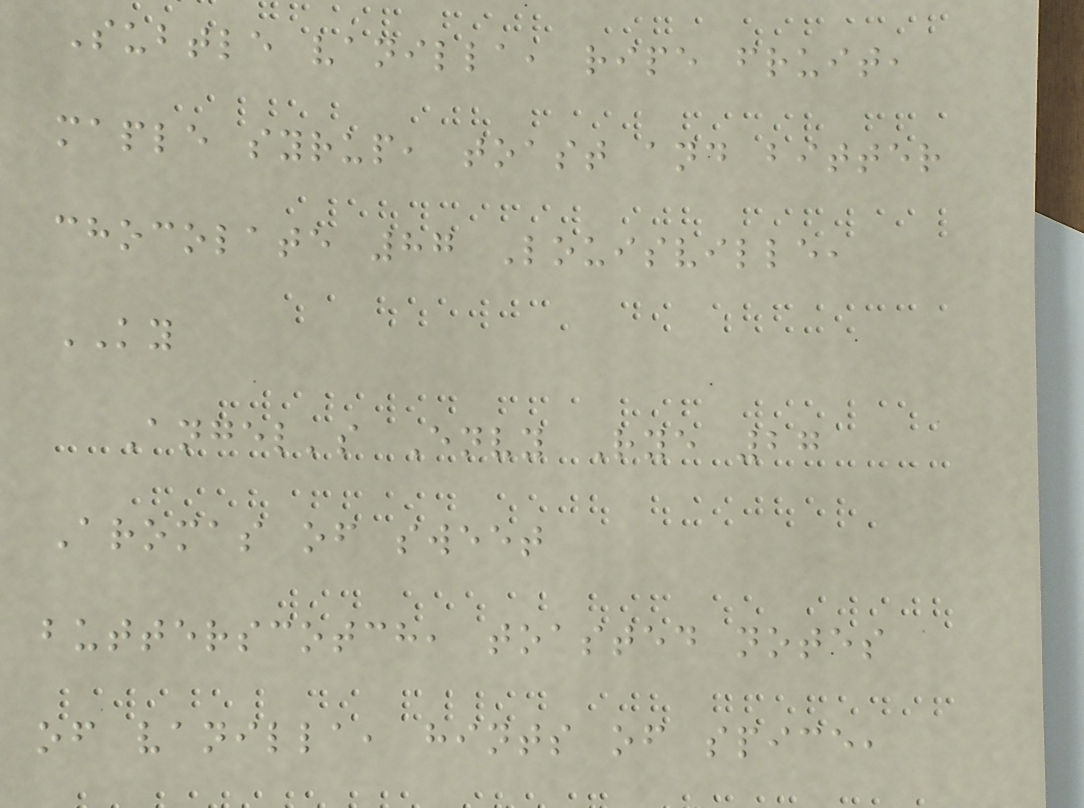Subtle vanilla, ripe fruit,
maple syrup, toast and bitter
chocolate 87 Louisville,
KY
Angel's Envy Rye 27
Aromas of sweet
butterscotch, toasted notes
of vanilla, hints of spice,
